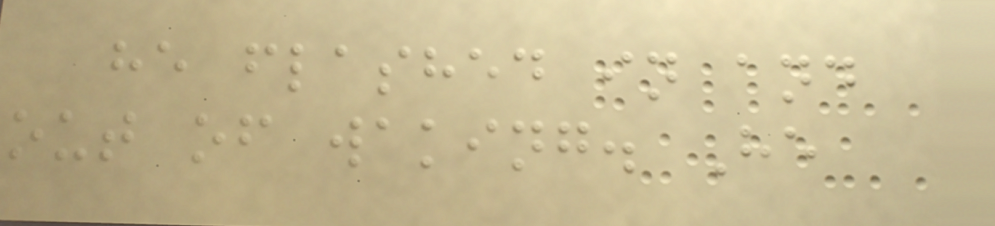he flashed in and
out of waking. He
